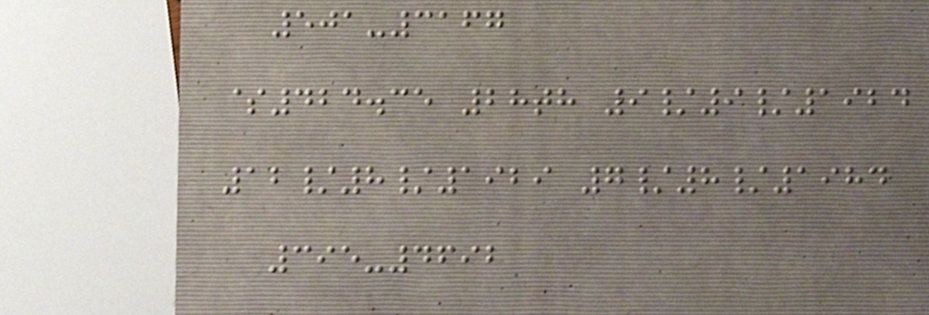501-3167
$424.35 28th 9/9/1924
12/8/1929 7/8/1984
395-4692
